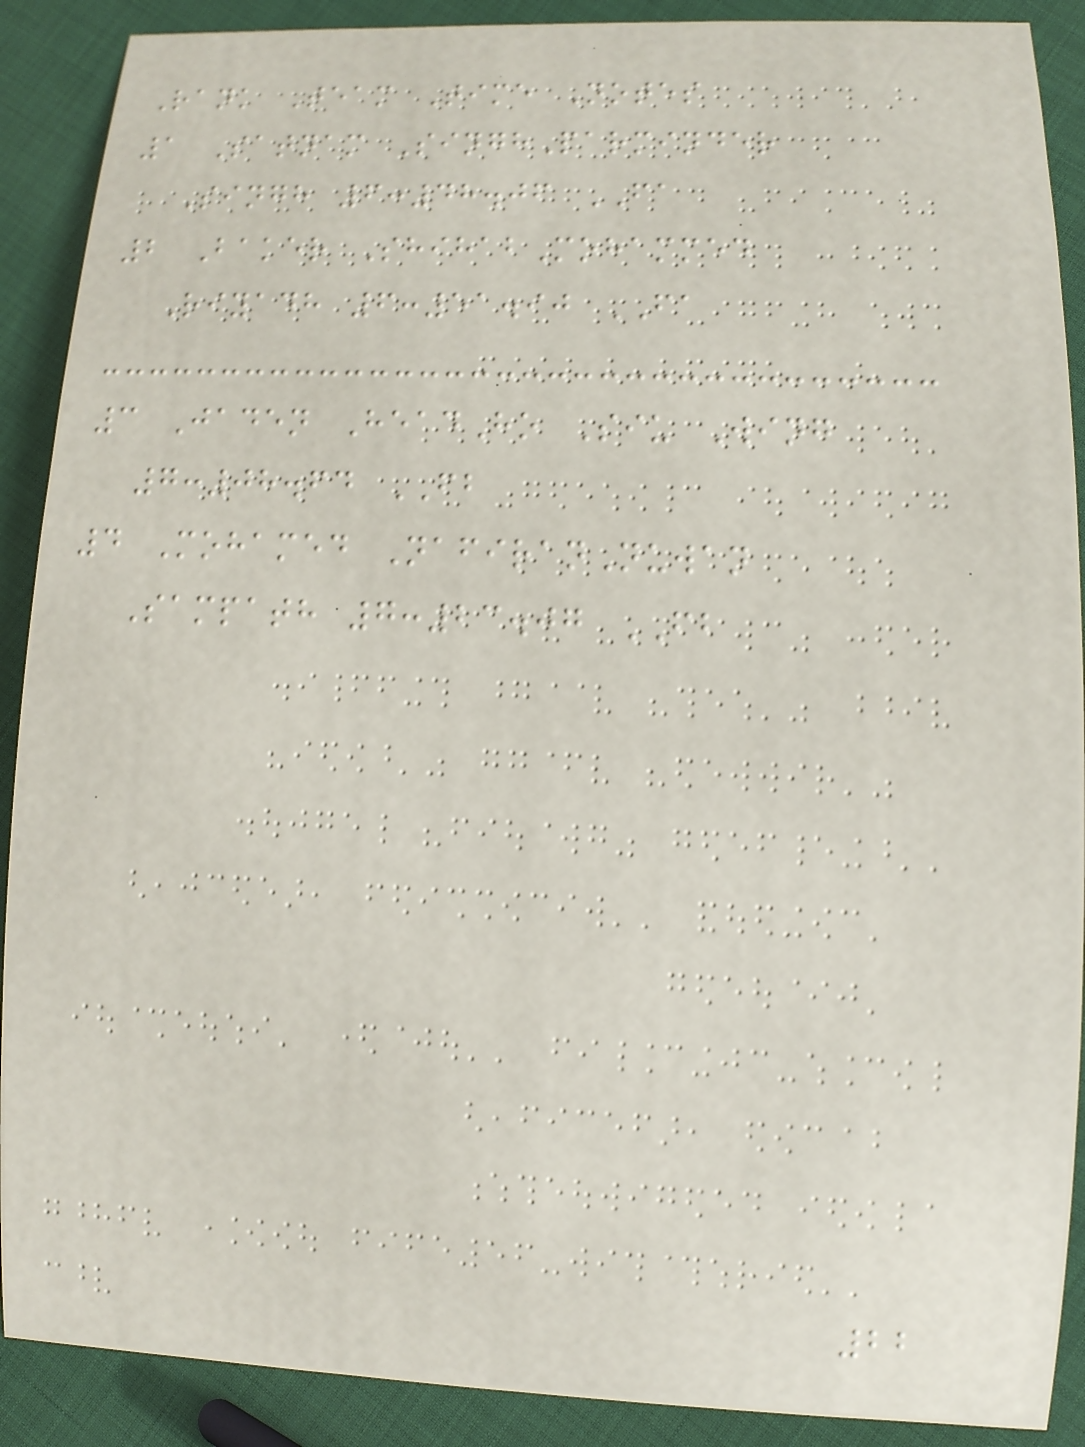Rank Team Time Notes
1 Satnam SinghParminder
Singh 6:48.06 FA
2 Baker ShihabMohammed
Riyadh 6:51.90 FA
3 Jaden HeadHo Siu Wing
7:08.64 FB
4 Mohamed NafiranNuwan
Sampath 7:23.07 FB
22
